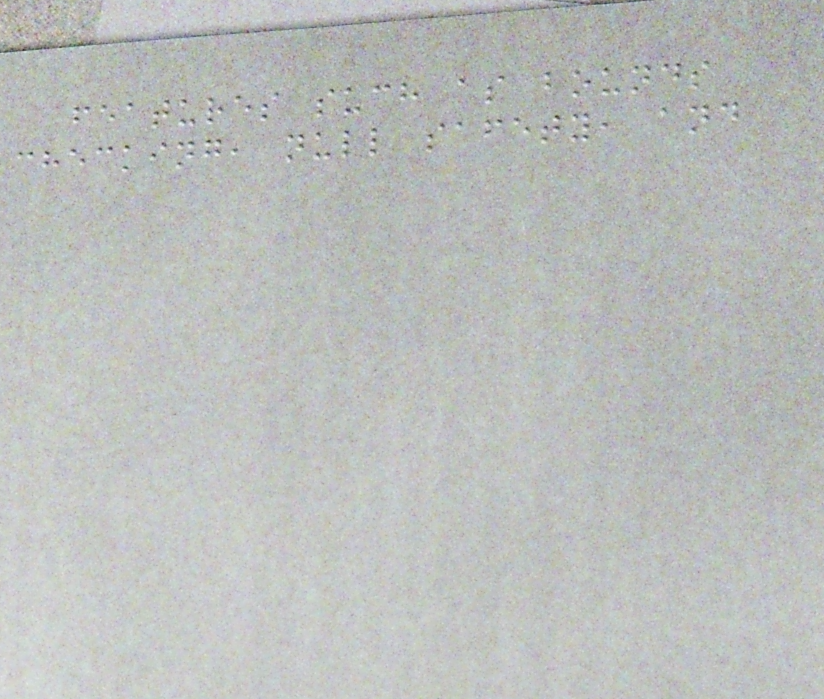features such as bounds
checking, null safety, and
